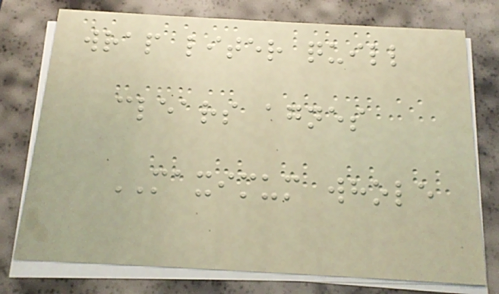wrap liter quill
clears agnes
MAXIMUM whole
